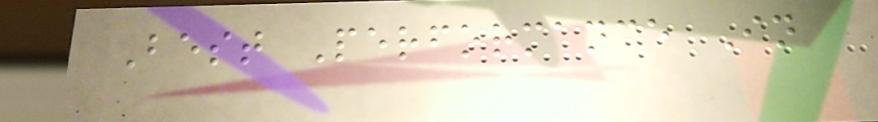Best Performance In
